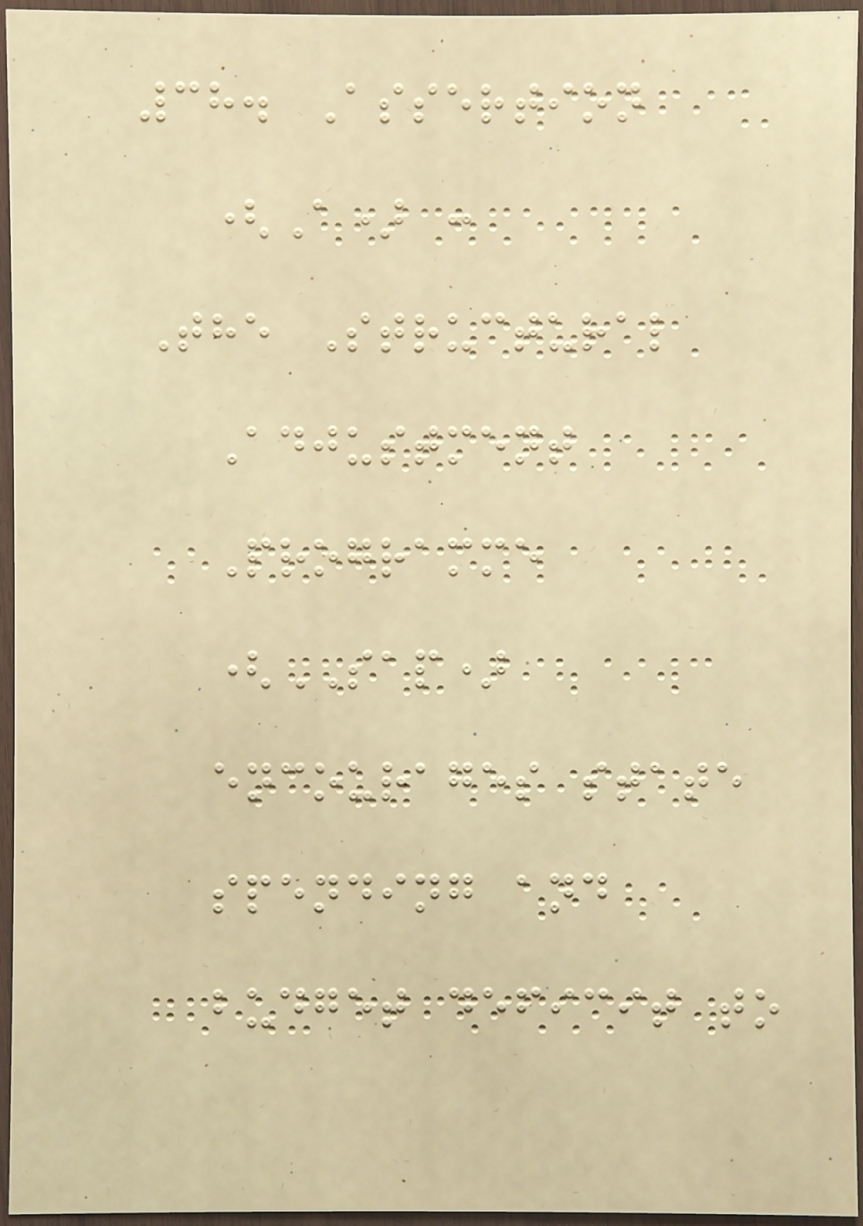38. Assertion
(A) :
The Structural
Adjustment
Programme
(SAP)
encourages state
spending and
budget deficit to
